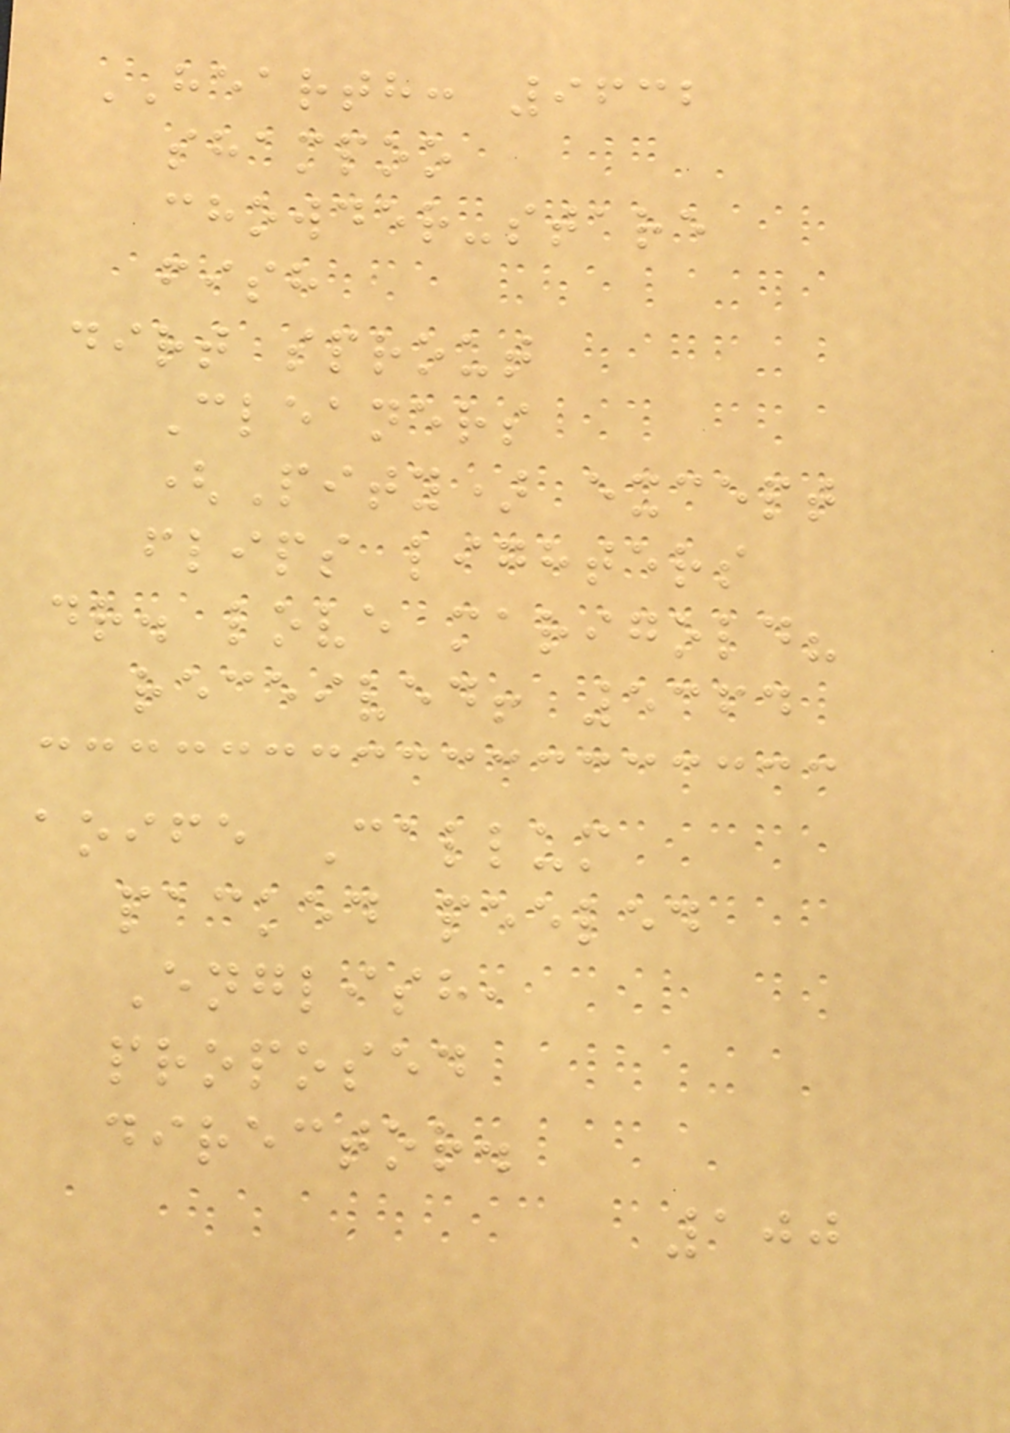HEARTH: 9632
shampoo
chowder-stare
fish
dirt sprout
Cleaners
(Pity) except
flips lighters
dr. love marigold?
received! 5364
aoife Callum
packed peeled
English,
proposed
director.
100
